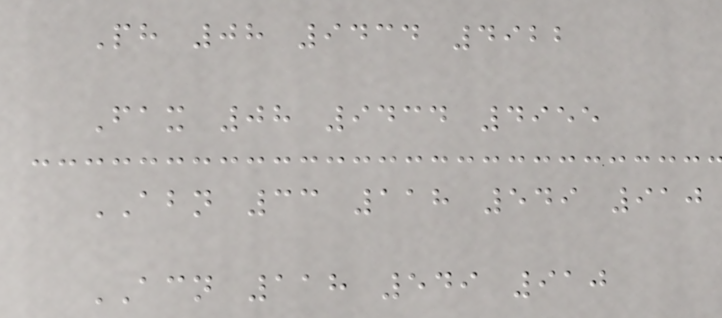Ph 08 9434 4922
Fax 08 9434 4955
ABN 33 118 549 910
ACN 118 549 910
